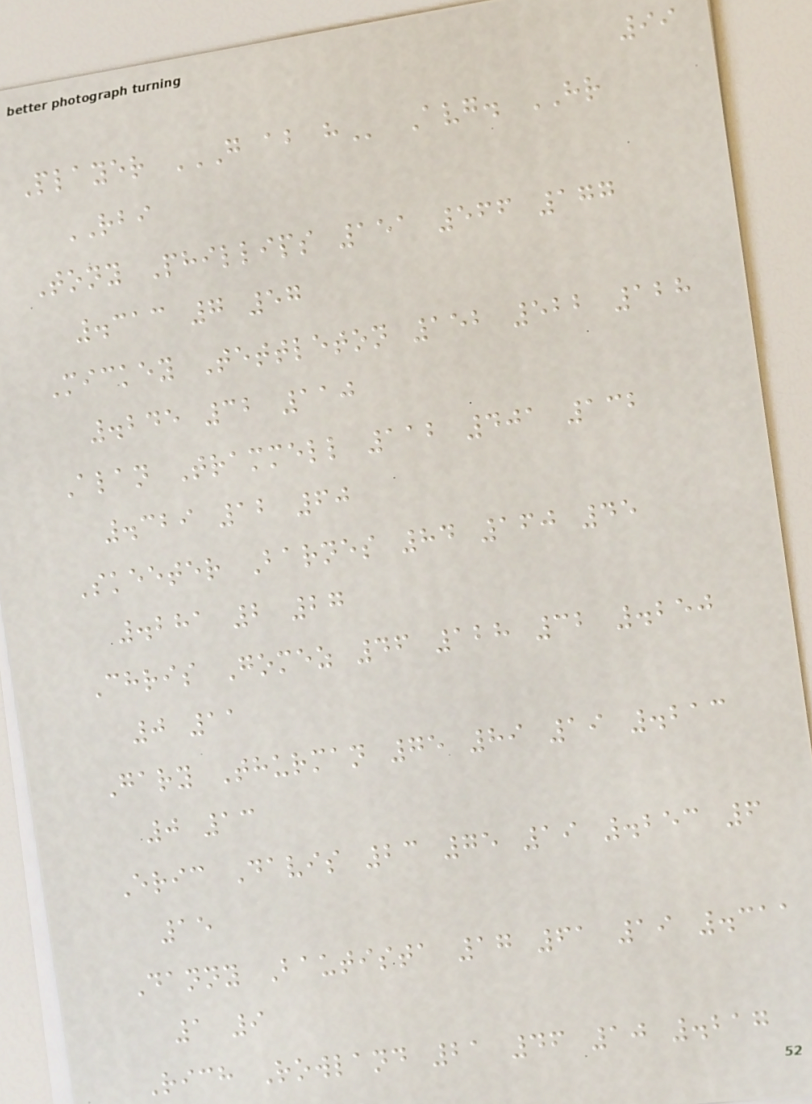99
Player G AB H Avg. HR
RBI
Tony Phillips 151 566 177
.313 7 57
Mickey Tettleton 152 522 128
.245 32 110
Alan Trammell 112 401 132
.329 12 60
Skeeter Barnes 84 160 45
.281 2 27
Chris Gomez 46 128 32 .250
0 11
Gary Thurman 75 89 19 .213
0 13
Eric Davis 23 75 19 .253 6
15
Danny Bautista 17 61 19 .311
1 9
Rich Rowland 21 46 10 .217
